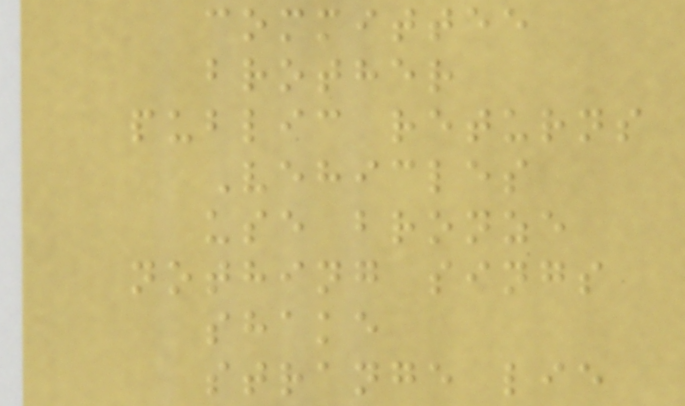committee
brother
public returns
Vehicles
use bronze
nothing sings
shake
strange lie
